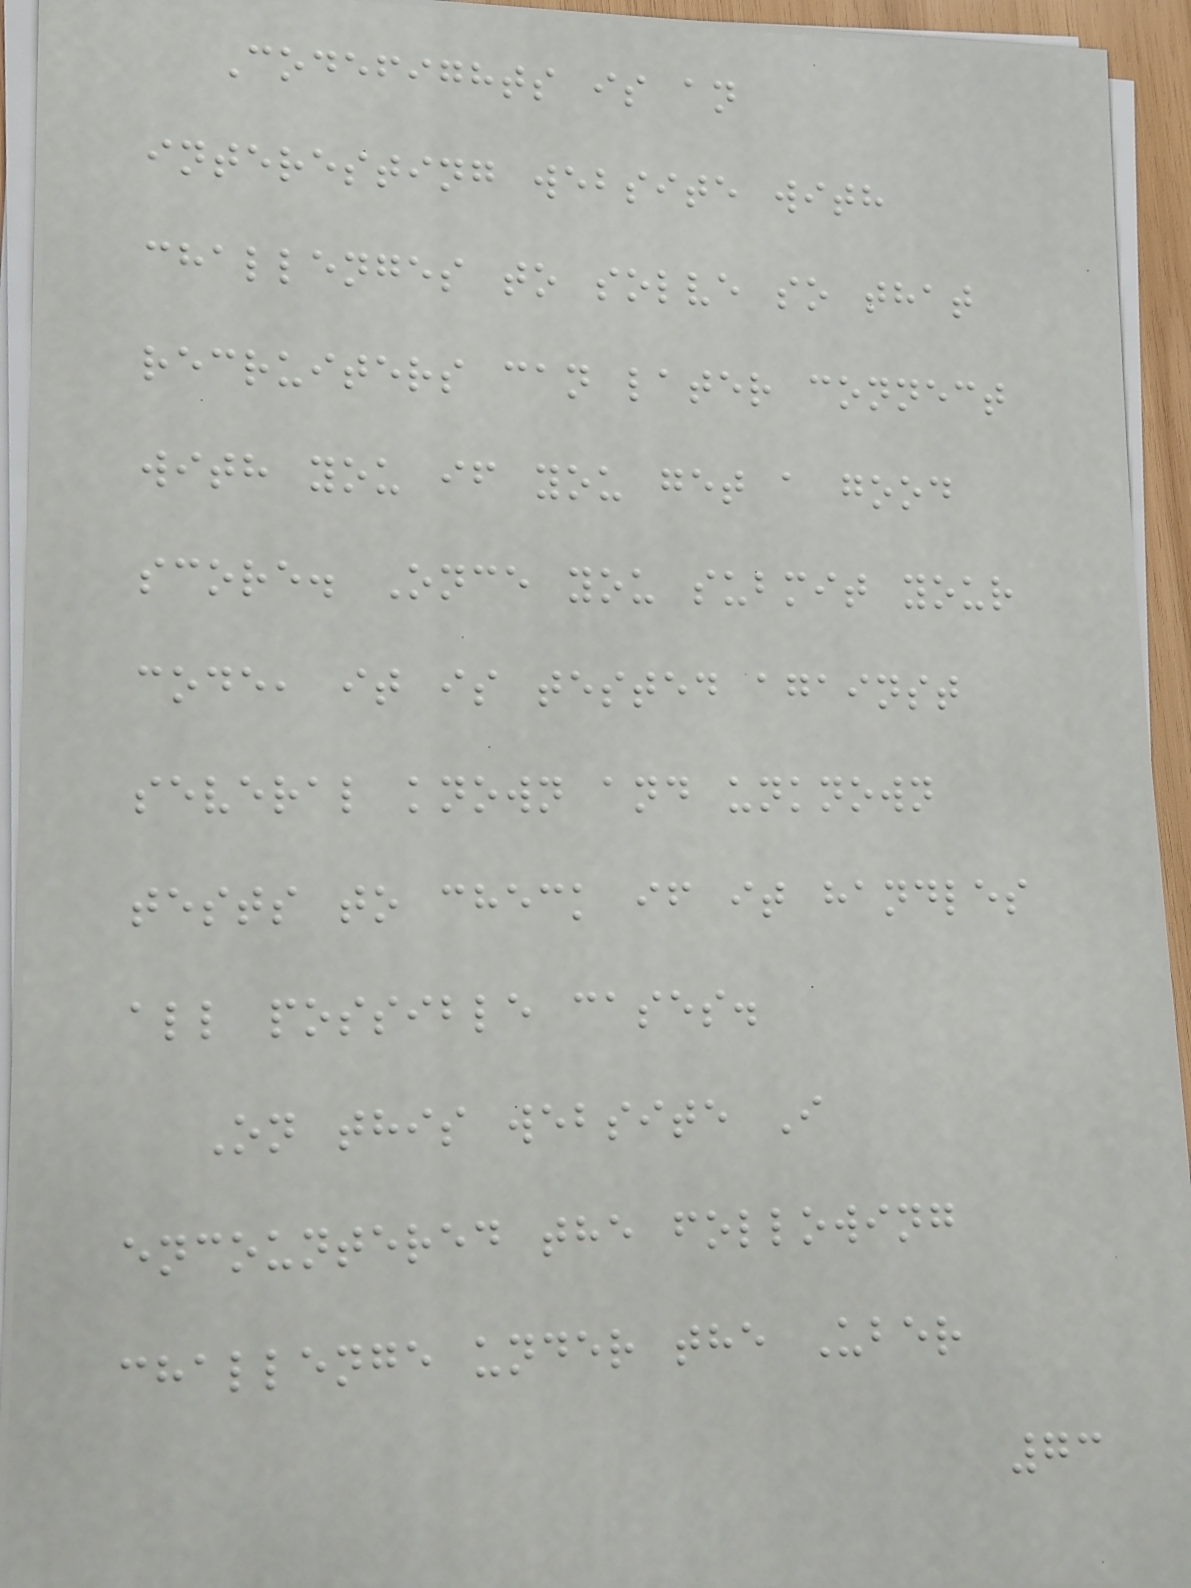Codefights is an
interesting website with
challenges to solve so that
recruiters can later connect
with you if you get a good
score. Once you submit your
code, it is tested against
several known and unknown
tests to check if it handles
all possible cases.
On this website I
encountered the following
challenge under the Uber
73
